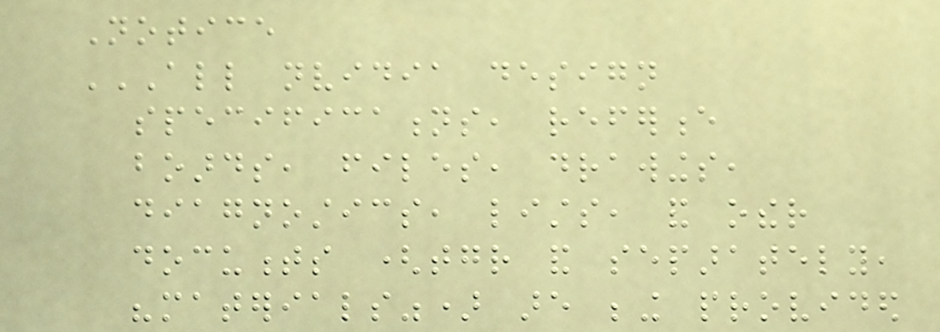Notice
ALL NVIDIA DESIGN
SPECIFICATIONS, REFERENCE
BOARDS, FILES, DRAWINGS,
DIAGNOSTICS, LISTS, AND OTHER
DOCUMENTS (TOGETHER AND SEPARATELY,
"MATERIALS") ARE BEING PROVIDED
